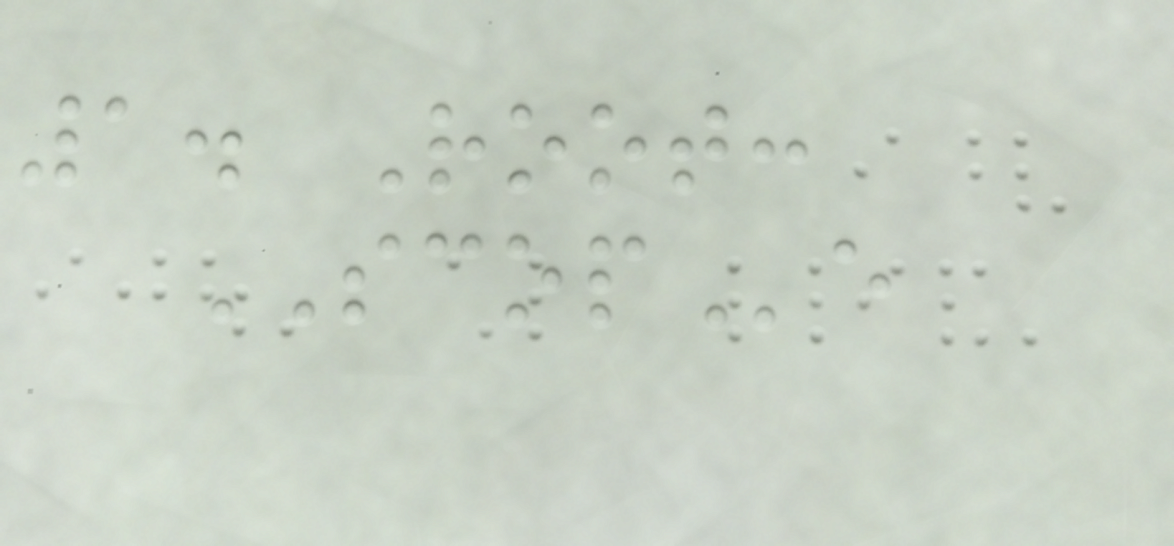1. Root:
SCOPe
